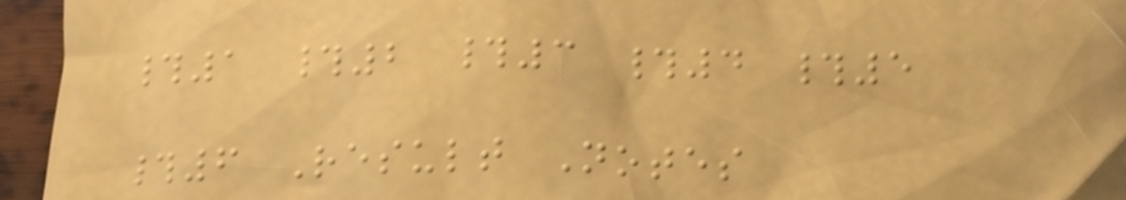#1 #2 #3 #4 #5
#6 Result Notes
